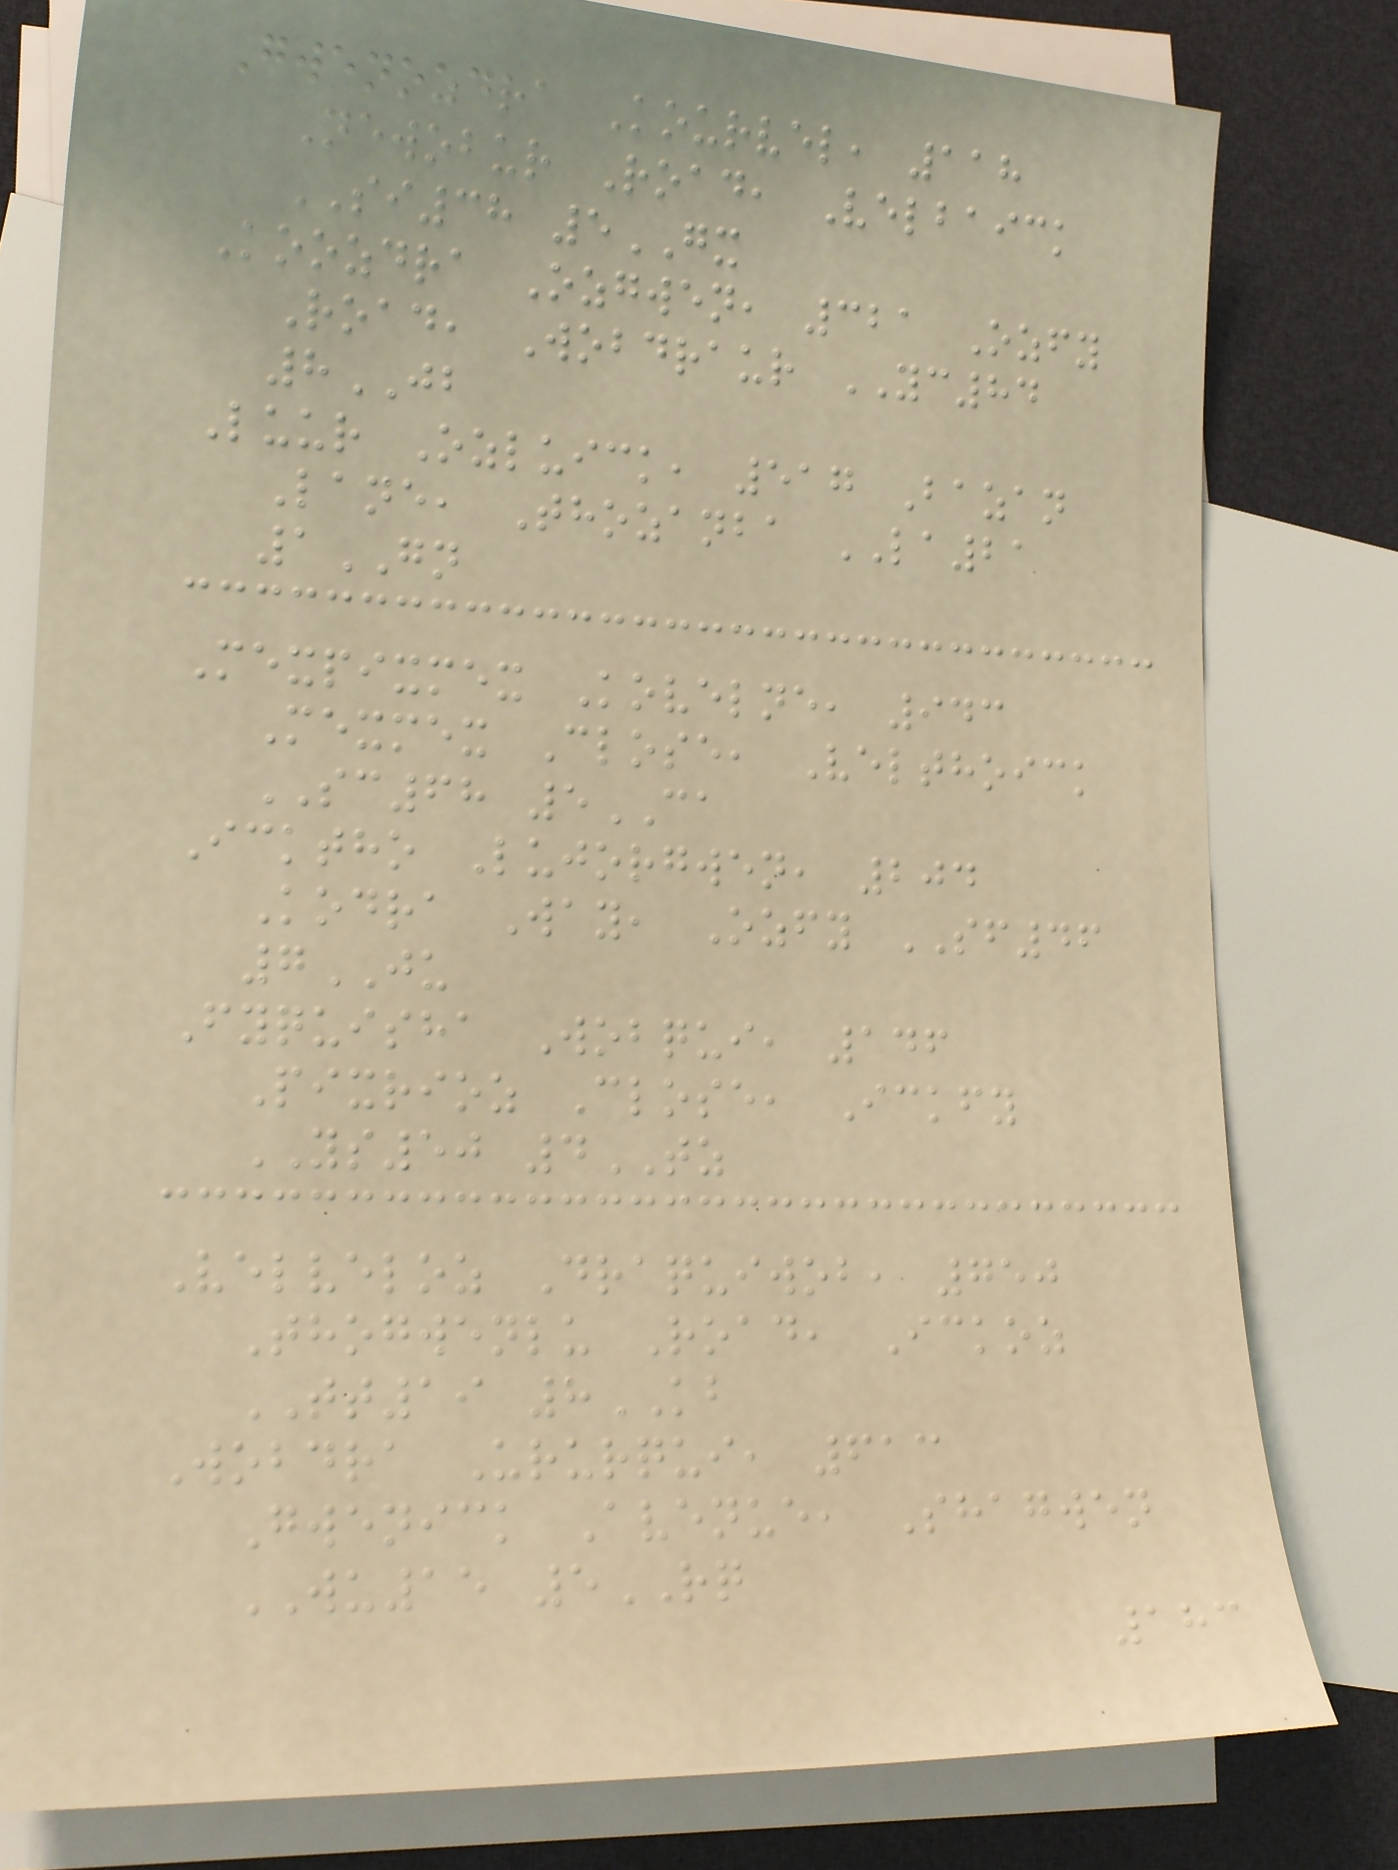Gwenozdra Kourvel, 118
Newobur Road, Velbaick
SI38 5GX
Koozdra Ozgwen, 321 Ozfy
Road, Wobdraur YC84
8JB
Luur Ozluick, 517 Bazan
Lane, Thozanba LA21
1GN
Mexpixmex Kovelne, 943
Mexmex Close, Velthoick
SC68 5CA
Icktho Lujorgwen, 204
Kodra Way, Ozfy SF46
7JU
Fyquisha Wobqui, 146
Pixrioz Close, Ickfy
YS50 4TZ
Velveloz Draquiwob, 750
Thogwenlu Road, Ickoz
TT19 8KB
Wobdra Ururqui, 613
Gwenick Avenue, Shagwen
WU15 5RQ
183
